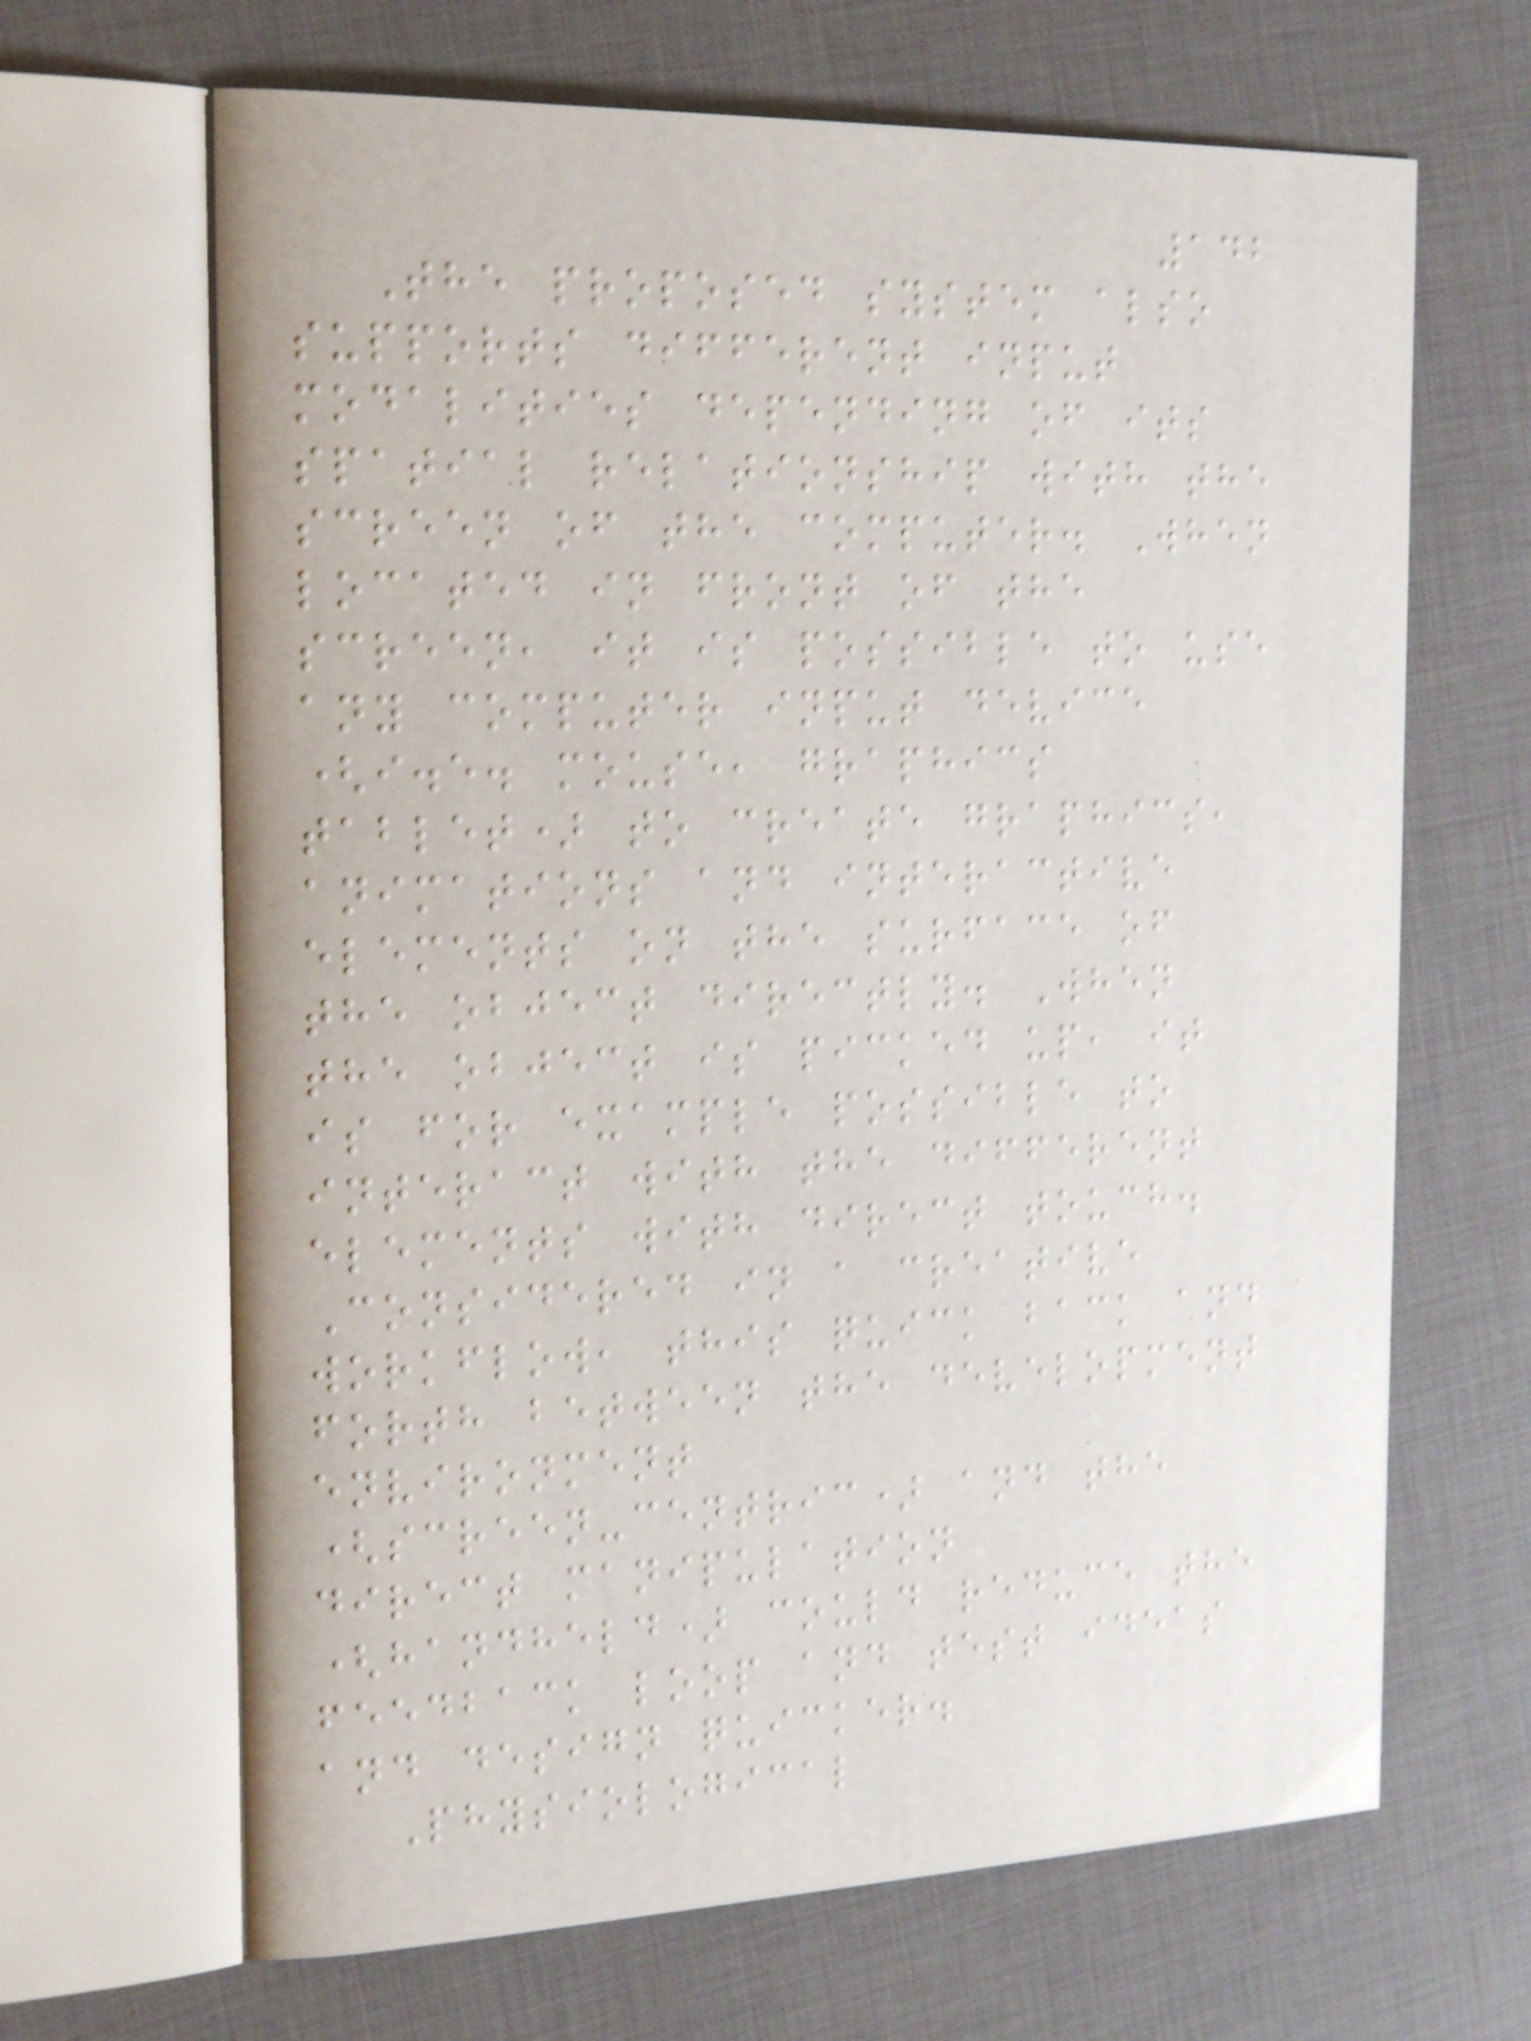142
The proposed system also
supports different input
modalities depending of its
spatial relationship with the
screen of the computer. When
located in front of the
screen, it is possible to use
any computer input device
(i.e. mouse, graphics
tablet) to create graphics,
animations and interactive
elements on the surface of
the object directly. When
the object is picked up, it
is for example possible to
interact with the different
elements with direct touch.
Considered in a creative
workflow, this quick back and
forth between the development
environment
(screen-centric) and the
direct manipulation
(handheld) could reduce the
feedback loop and test ideas
and design quicker.
Physiological
